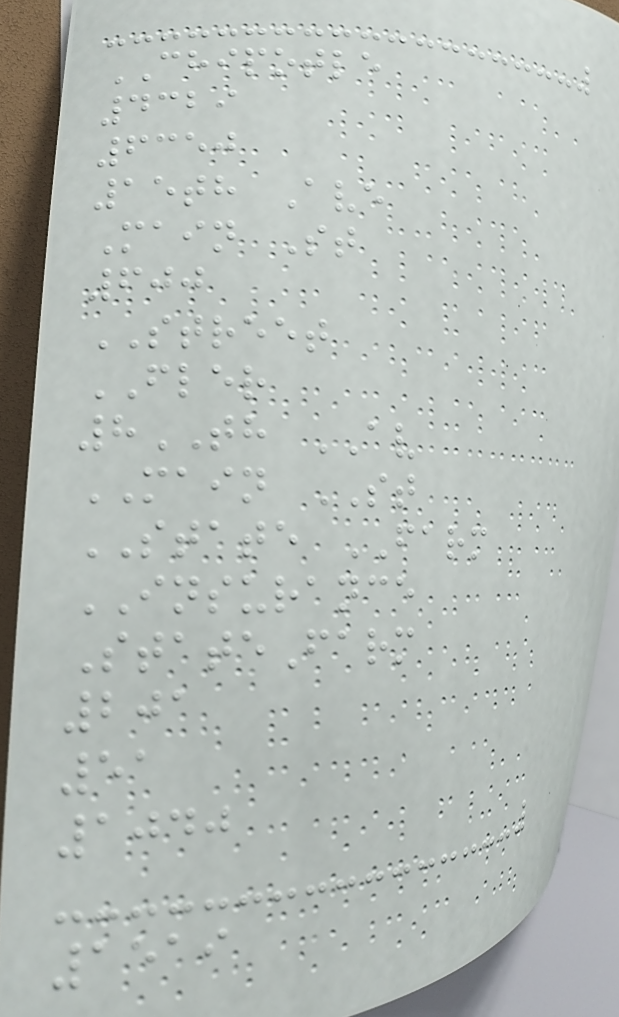CHIPOTLE
4329
6350
15th Ave
Main St
600
STREET
FLER
8TH AV
MAIN ST
STATE FARM
INSURANCE
StateFarm
201
51
1040
1519
